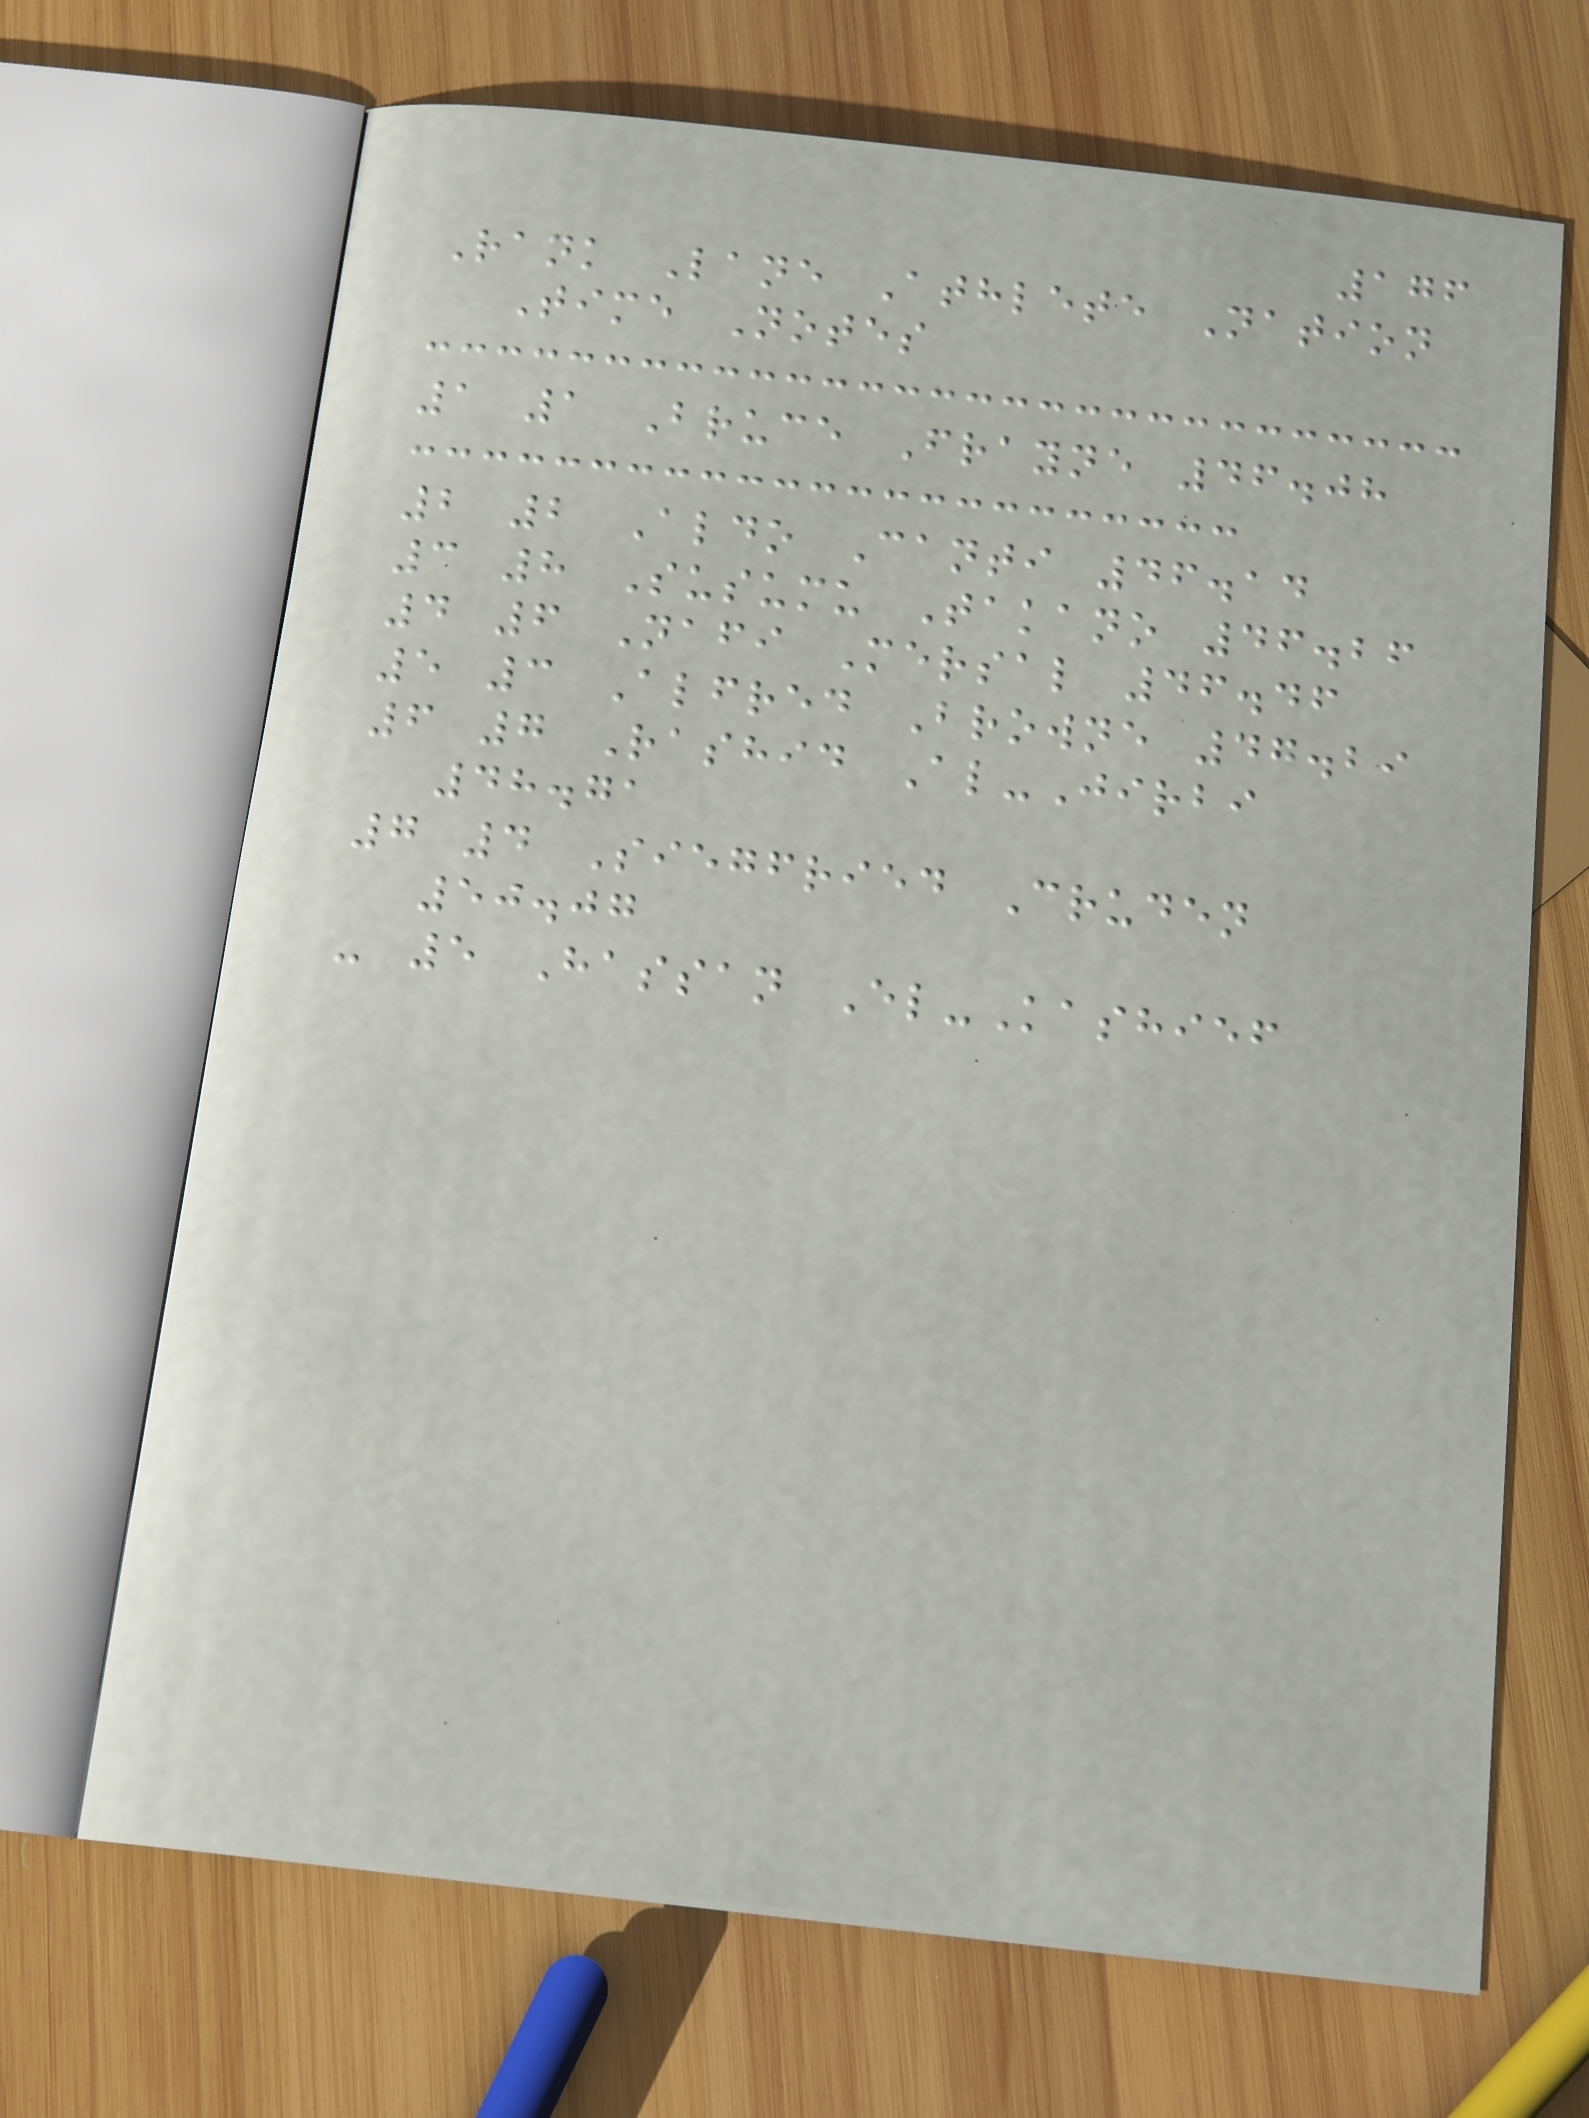176
Rank Lane Athlete Nation
Time Notes
1 1 Bruce Frayne 46.08
2 2 Aldo Canti 46.14
3 8 Susumu Takano 46.26
4 6 Nafi Mersal 46.46
5 3 Alfred Browne 47.29
6 7 Rashid Al-Jirbi
48.71
7 4 Siegfried Cruden
50.07
- 5 Hassan El-Kashief
